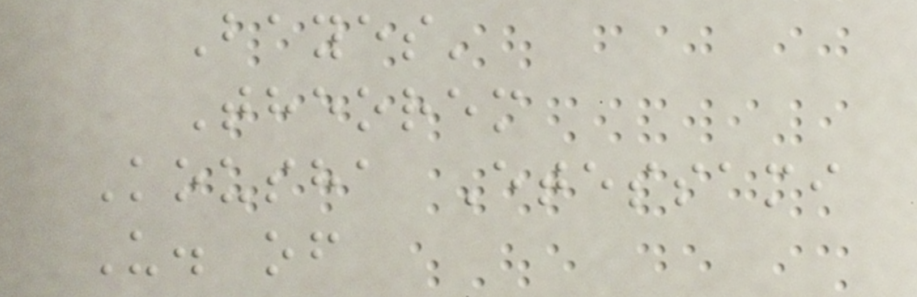Bayes'
Theorem
Kousha Etessami
U. of
